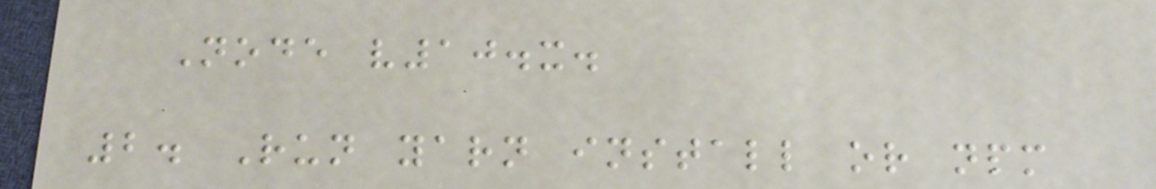Node v10.x.
2. Run yarn install or npm
